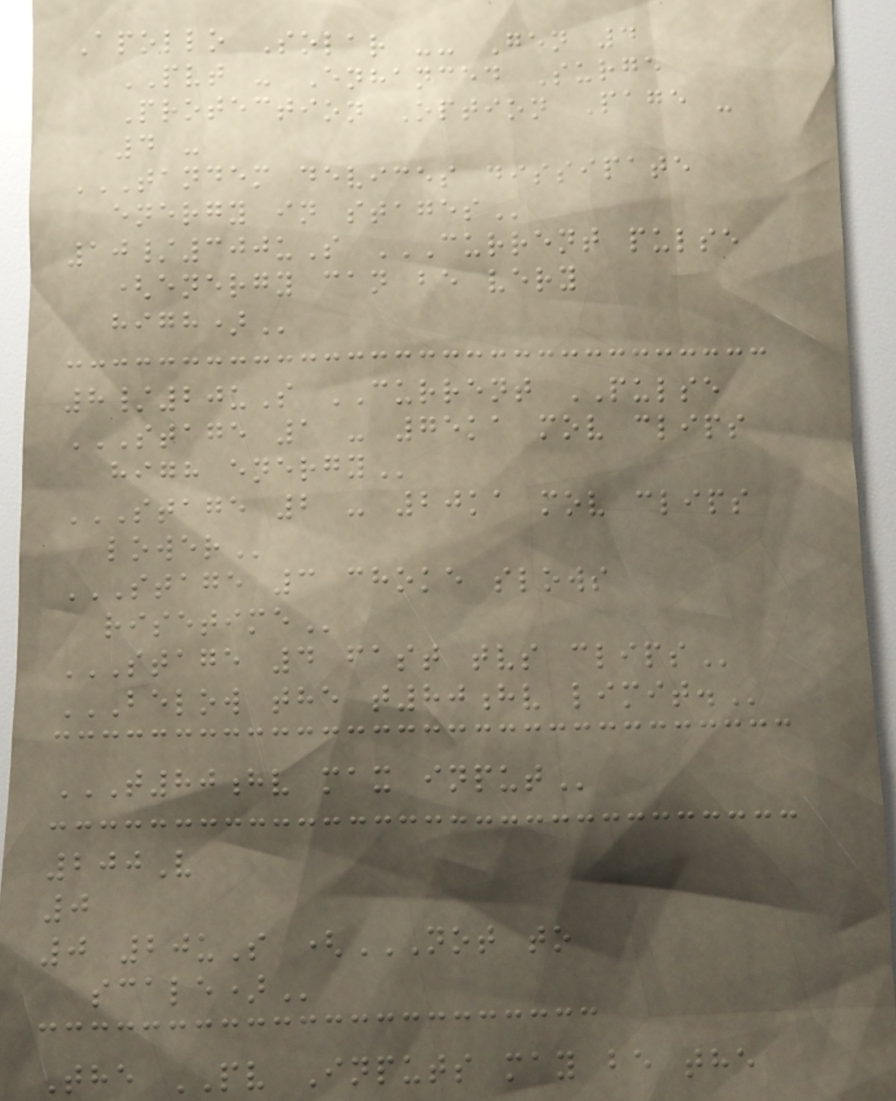Apollo Solar -- Gen 4
PVT - Enhanced Surge
Protection Option Page -
4 -
TANDEM DEVICES DISSIPATE
ENERGY IN STAGES
10/300uS CURRENT PULSE
(ENERGY CAN BE VERY
HIGH)
8/20uS CURRENT PULSE
STAGE 1 - 75KA MOV CLIPS
HIGH ENERGY
STAGE 2 - 20KA MOV CLIPS
LOWER
STAGE 3 CHOKE SLOWS
RISETIME
STAGE 4 FAST TVS CLIPS
BELOW THE T80HV LIMIT.
T80HV MAX INPUT
200V
0
0 20uS (NOT TO
SCALE)
The PV Inputs may be the
